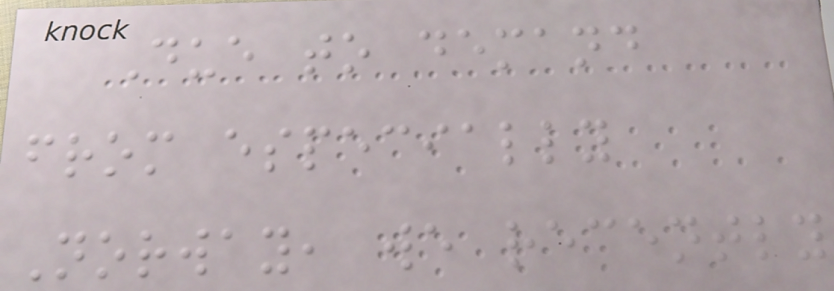Due to demand
from especially
Norway, we recently
